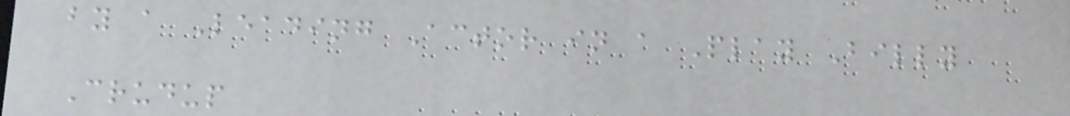by a Leading Actor in a Play Billy
Crudup
